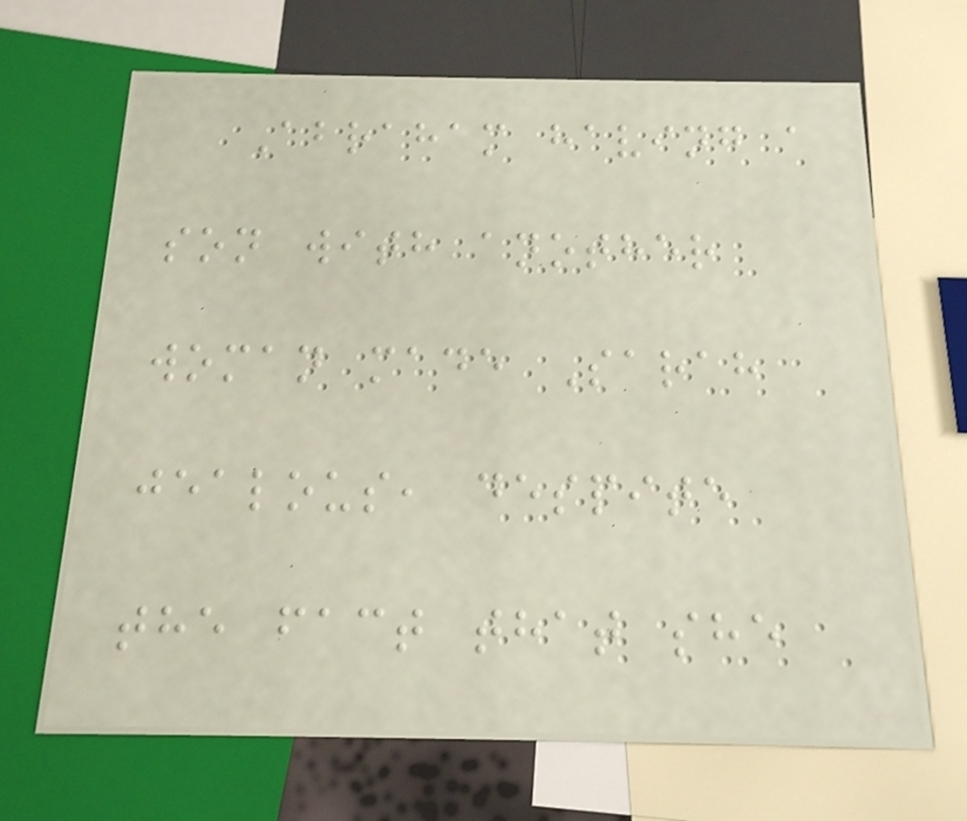Abraham having a
son with another
woman made Sarah
jealous, despite
the fact that she
